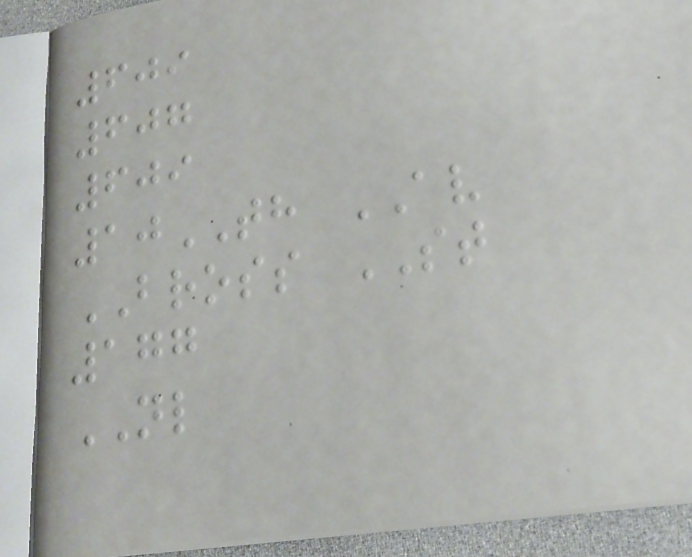609
607
609
10TH AV
BROSS ST
177
NL
